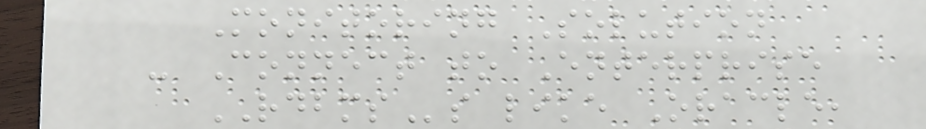Monitoring Solution
- Connect to Enterprise
RDBMSs like Oracle,
